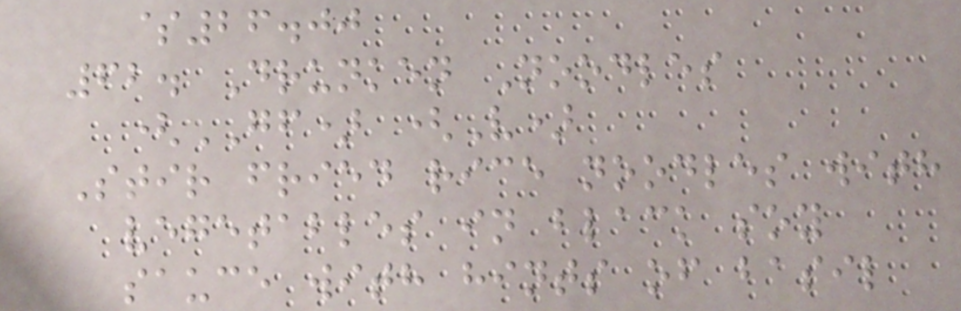$26.00
62. Drunken Noodles
(GF) (V)
Stir fried rice noodles with
vegetables in black soy
sauce with hints of basil
